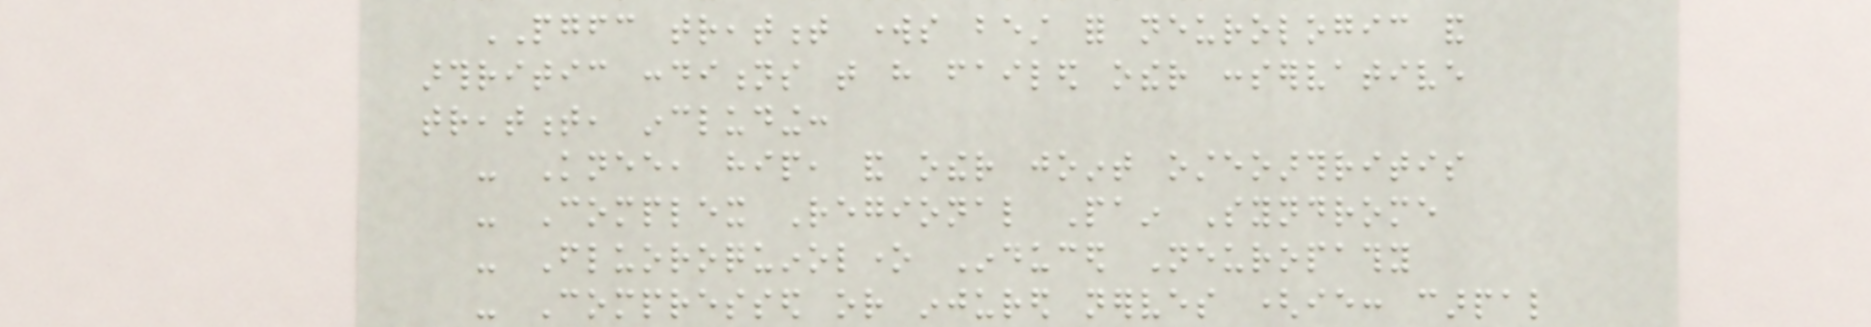PGFC treatment works best for neurologic and
arthritic conditions that have failed other conservative
treatment, including:
- Knee, hip, and other joint osteoarthritis
- Complex Regional Pain Syndrome
- Fluoroquinolone Induced Neuropathy
- Compressed or injured nerves (ie: carpal
